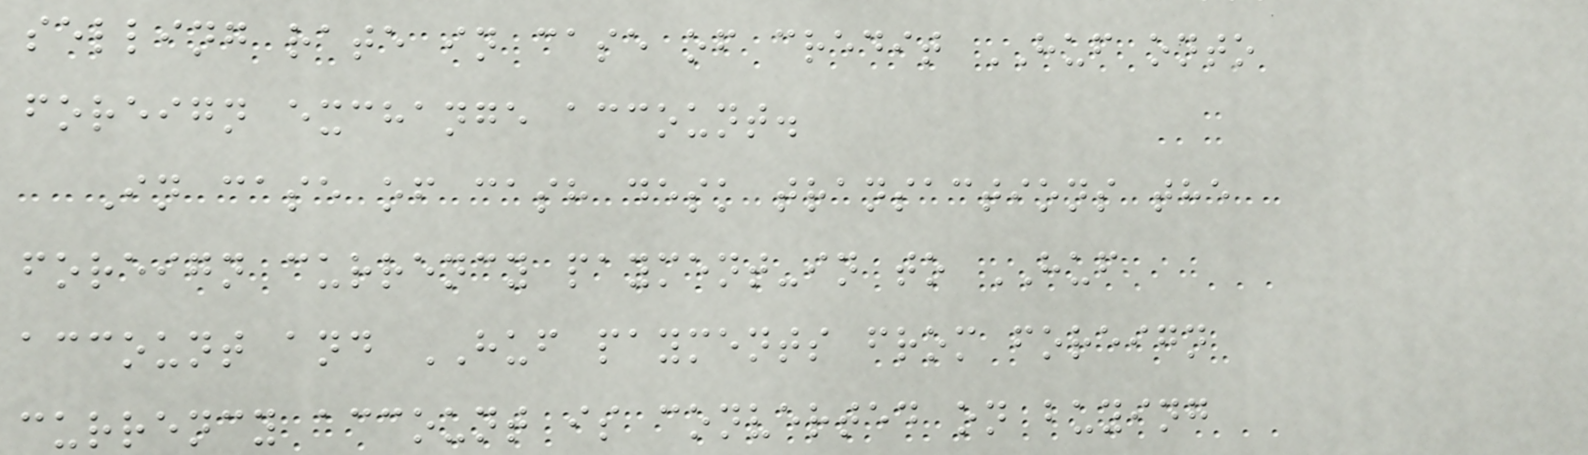selling rate in case of credit HUF onto
foreign exchange account.
In case of cash desk transactions the
foreign currency payment-in to HUF
account and HUF payments from foreign
currency account is converted on buying
